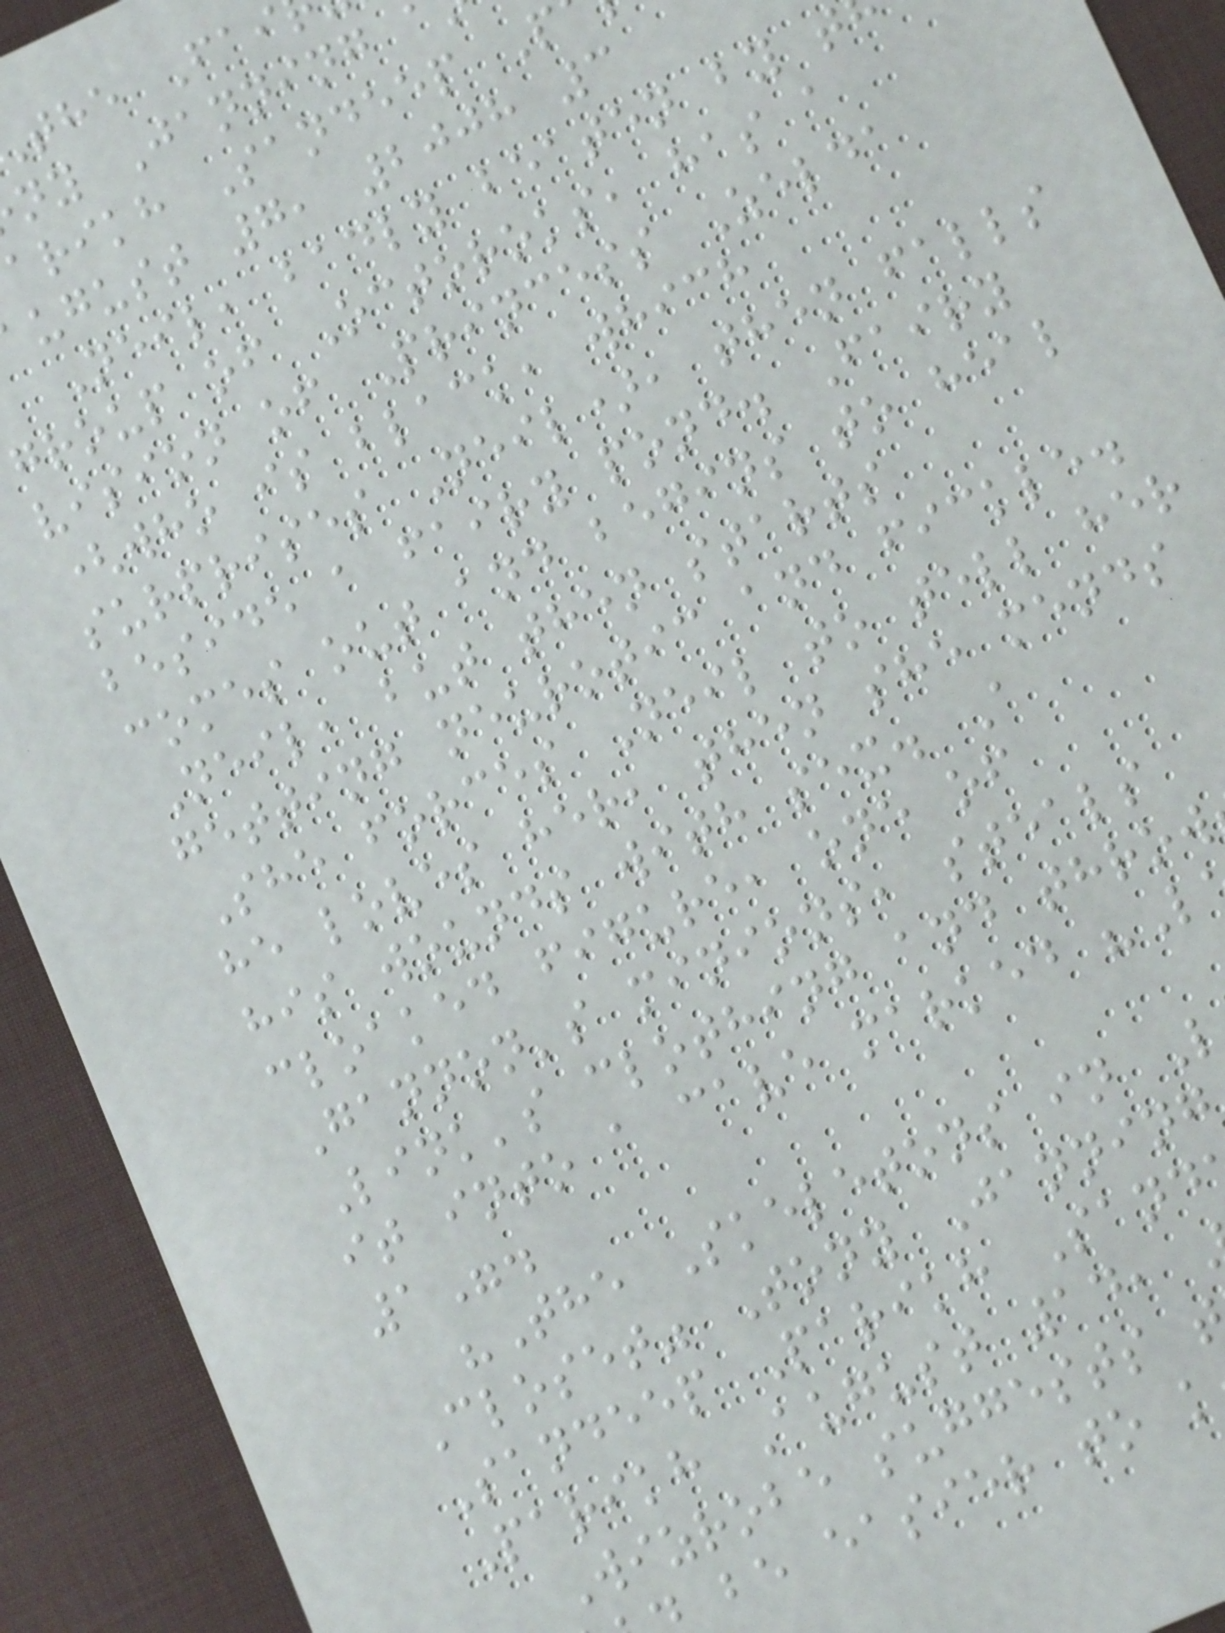the Fai
ny Janning
arikh Sandeep P
ugust 7, 2008 3
Neil, badly beaten by t
group of Octoroks, has a
vision of Princess Zelda
(who is black, which
surprises Neil), then falls
beside a fairy pond. Fairy
comes out and begins to heal
Neil, but then starts
getting neurotic and fickle.
She forces Neil to tell her
he loves her, then she mends
his wounds with sex. A
cloaked figure, one of
Gannon's minions, steals
Link's clothing and throw
it into a cave marked "L
1".
"The Skeletons in
Closet" Tony Janning
Sandeep Parikh Sand
Parikh August 14,
Wizrobe suggests
be easier to k
